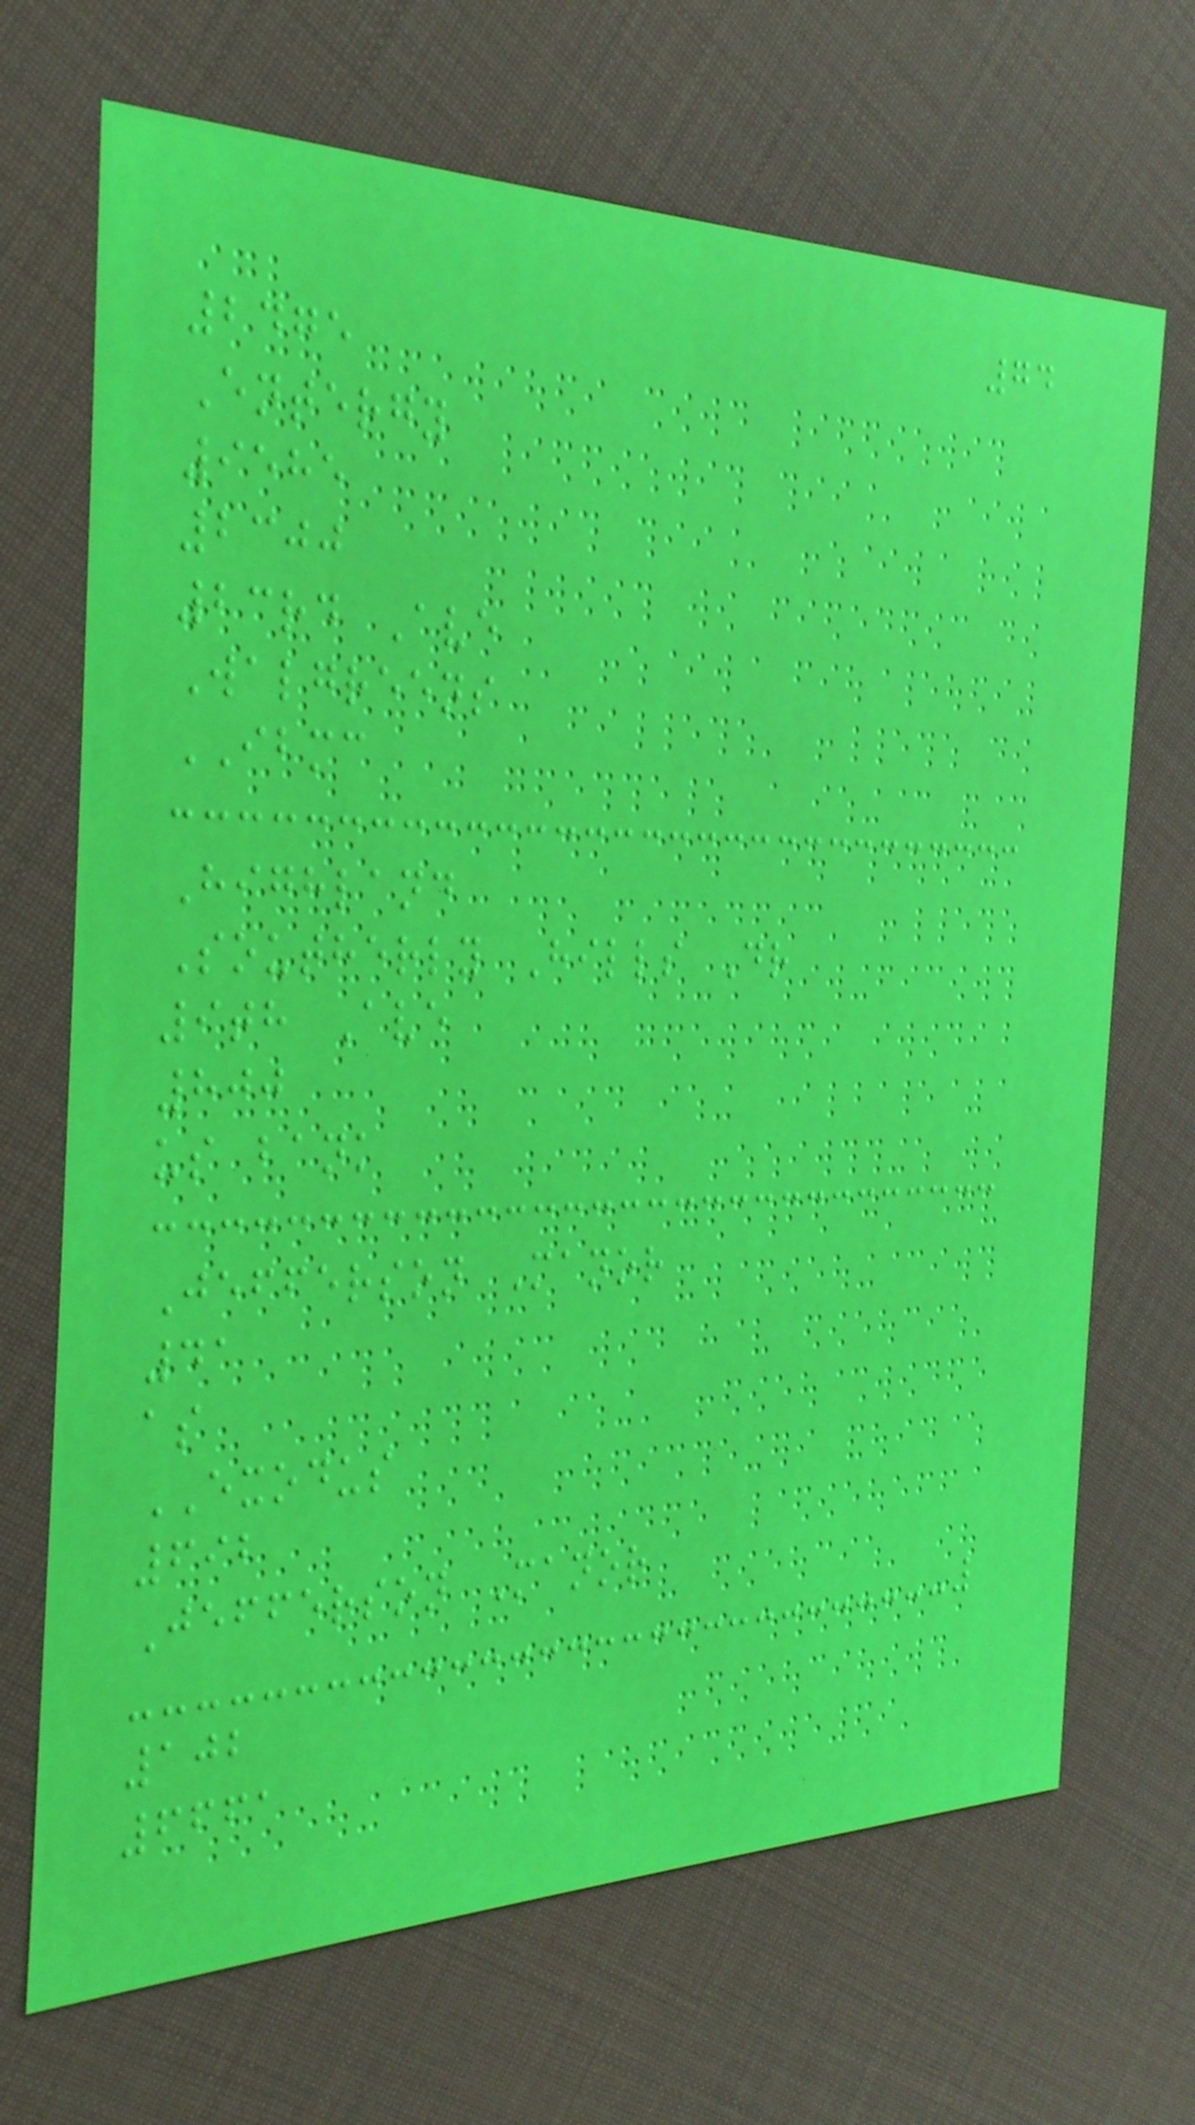74
2475
Entergy
9585
2300
23rd Ave
Walgreens
IBMC
Highland
Southerly Hills Dr
9th Ave
800
us bank
Jefferson Manor
41
as
EXODUS
692
Jefferson Manor
102
6661
